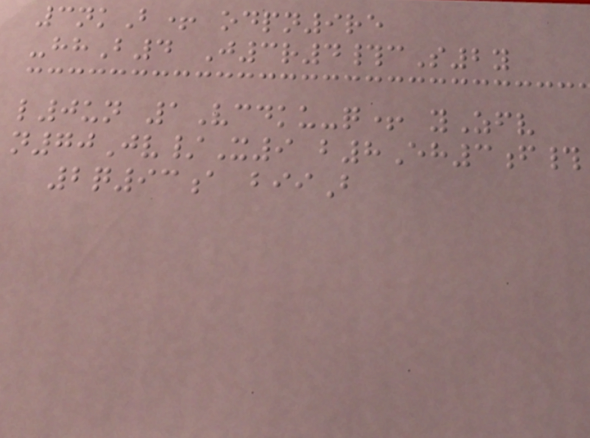3nkB+ odpn9re
-hhB4 J3r4#cS2y
l0un 1Vcdku-q+ yZfv
n70Jv/X9 b8Eh3f#
2q93a biiB
